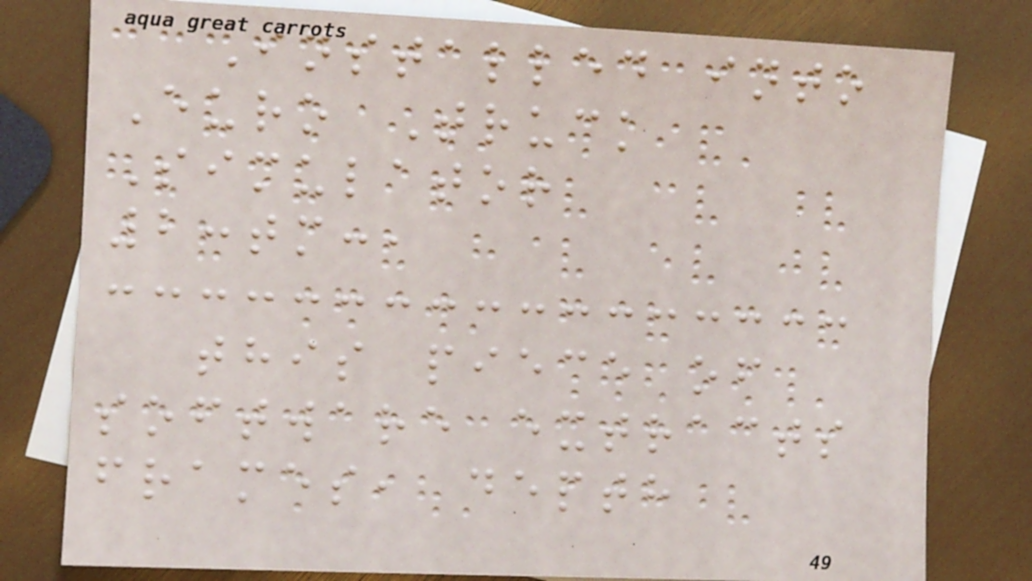Installed into
Euro Truck
Simulator
2:tm:,
this piece of
software extracts
frames, depth
